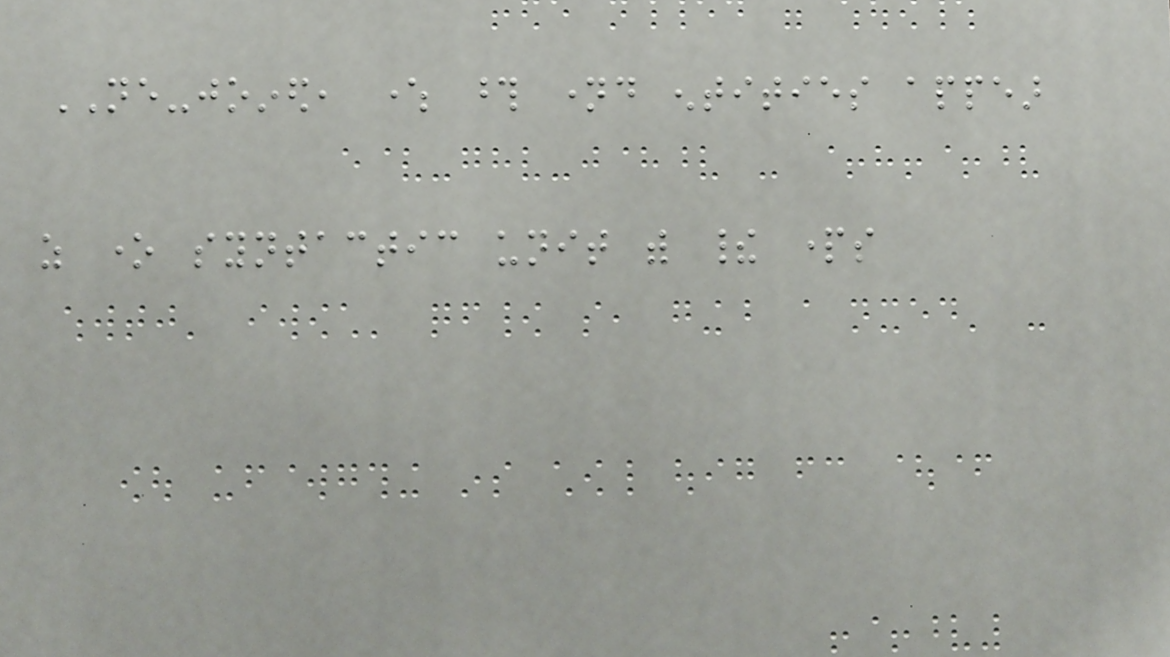NE-joined, where those named entities appear
as one syntactic unit with their parts
